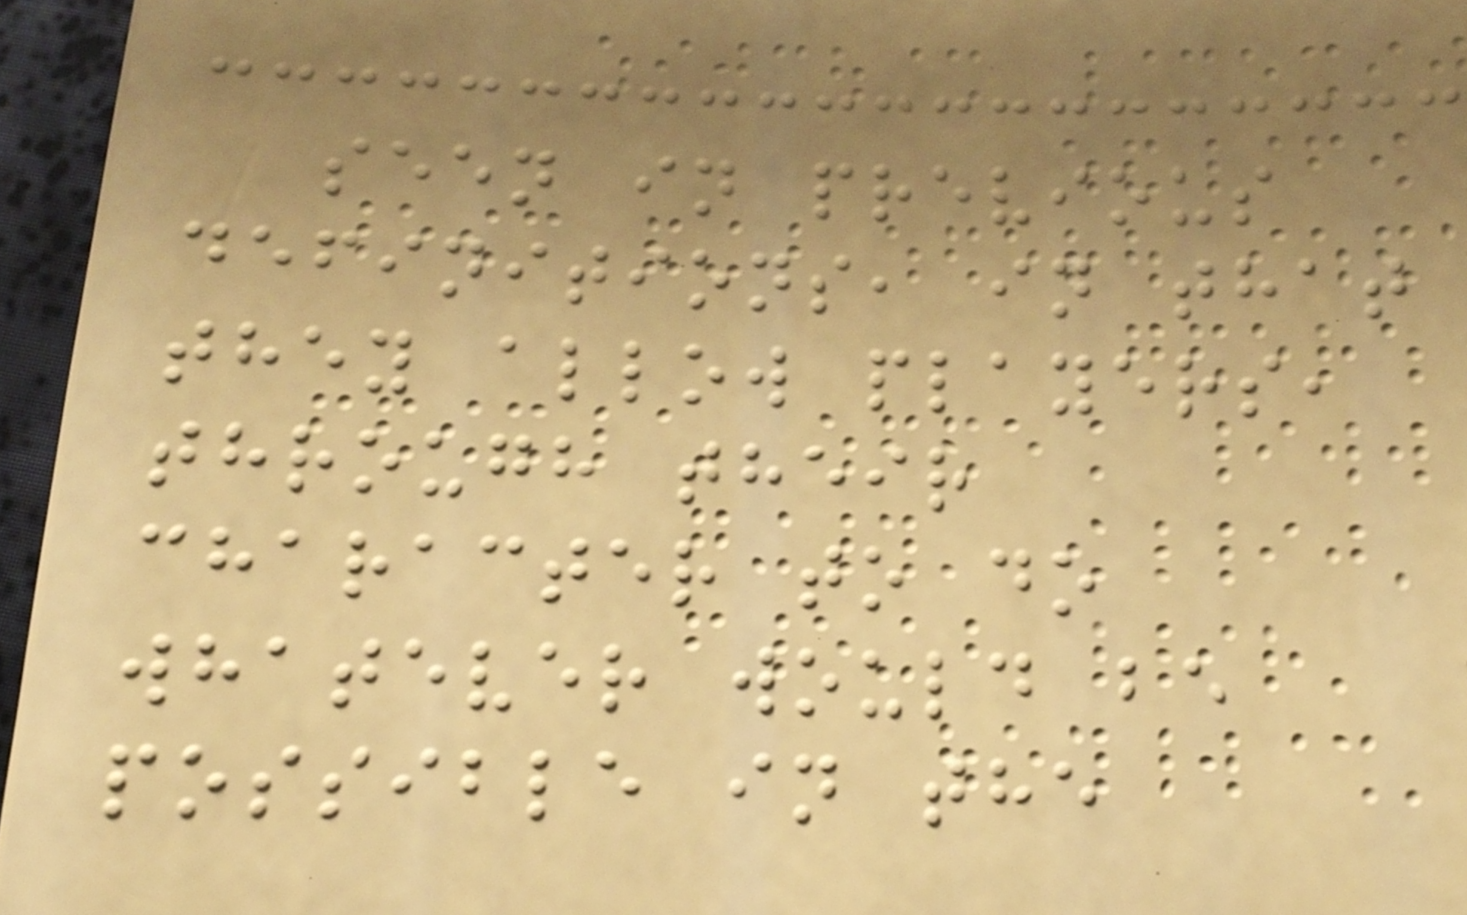seen in previous
definitions, in that
they allow players,
through their
character to do
whatever would be
possible in the
